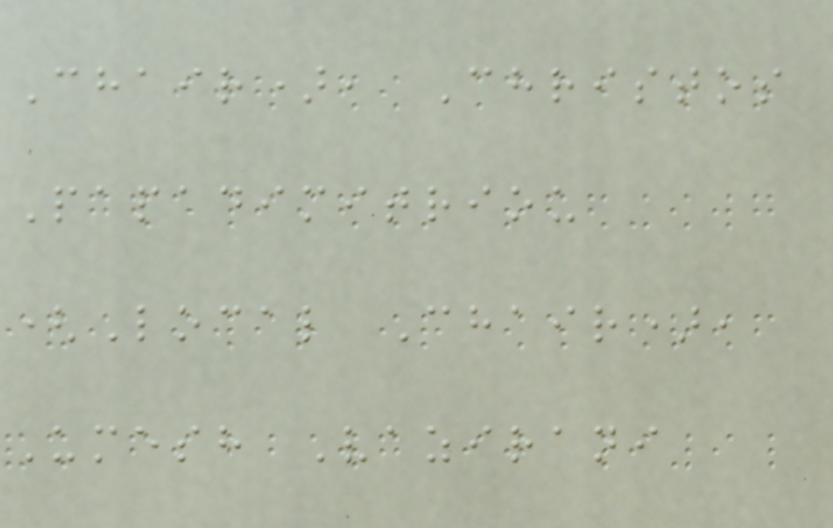Chair), Christos
Papadimitriou
(Local Chair),
Umesh Vazirani
